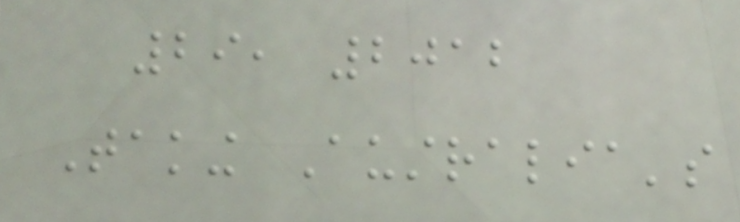29, 2012
Taking Australia's
